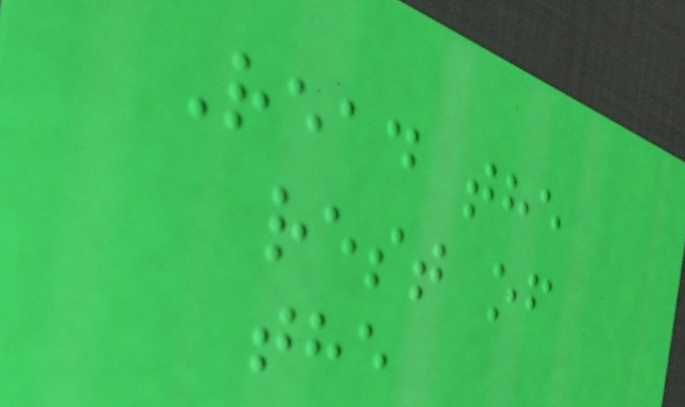Read the
rest of
the
